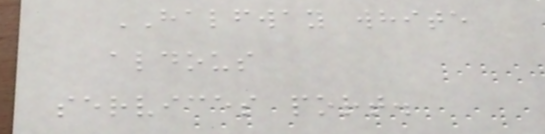HALFWAY white
aldous
services port.
